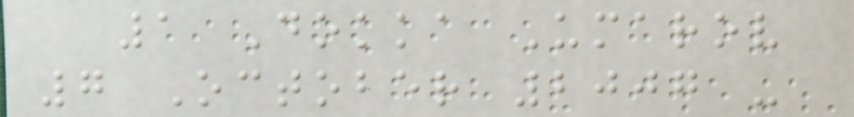1 Dokka Umarov
7 October 2007 -
